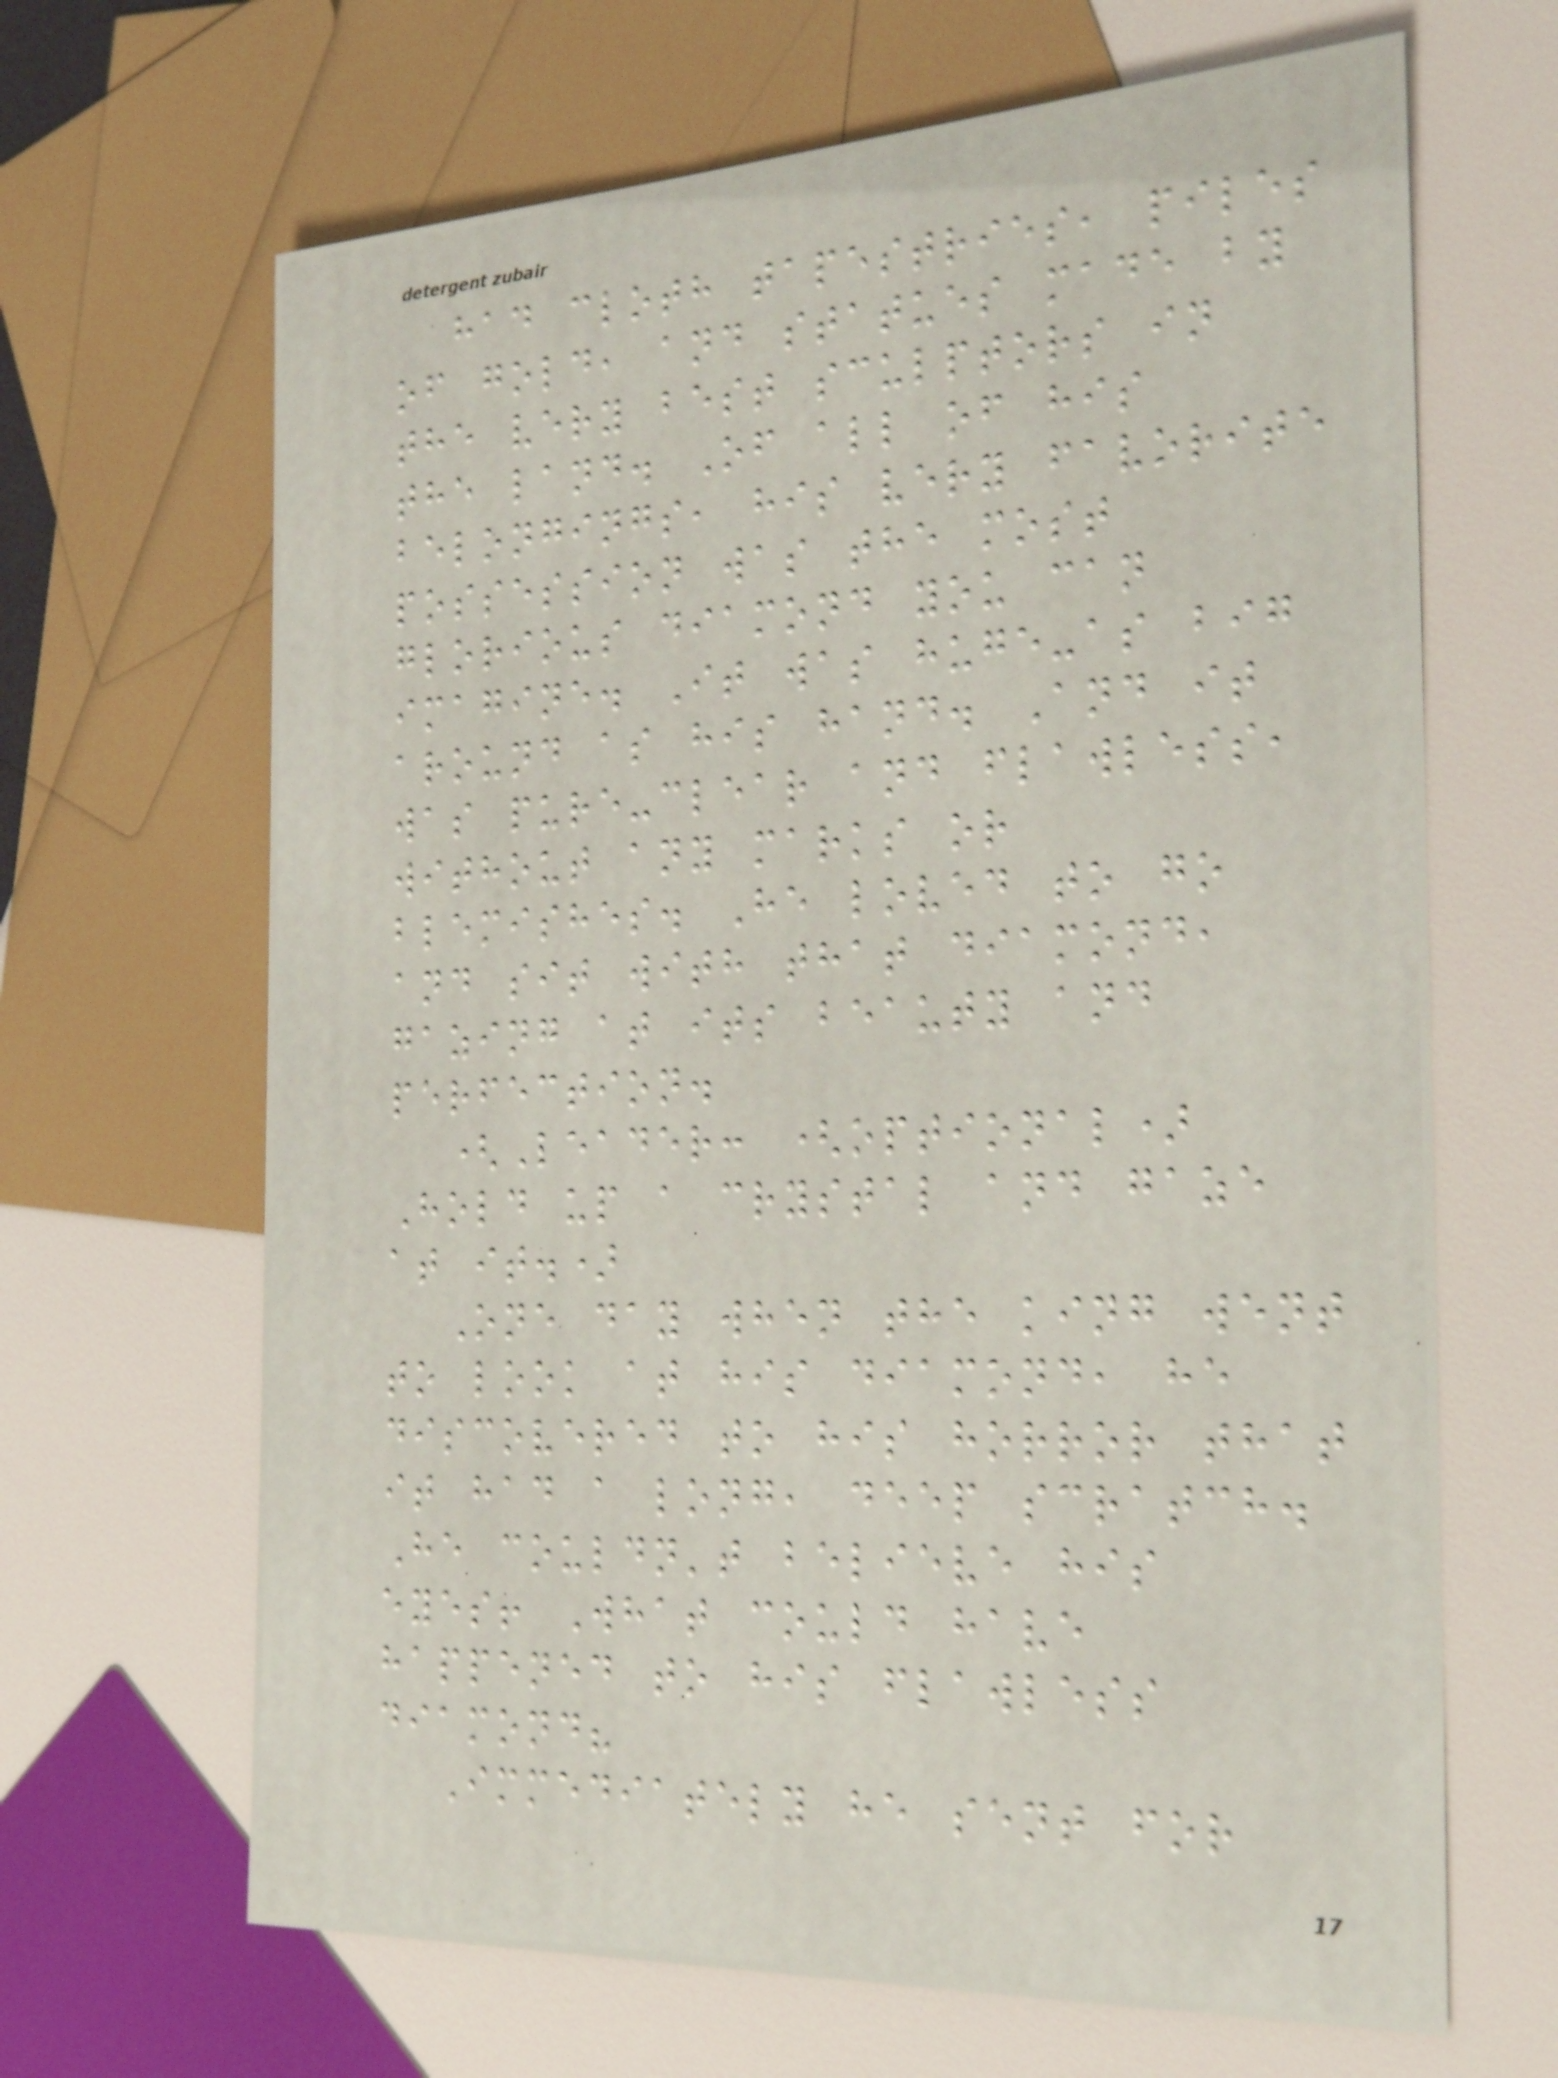had cloth tapestries, piles
of gold, and statues made by
the very best sculptors in
the land. Of all of his
belongings, his very favorite
possession was the most
glorious diamond you can
imagine. It was huge-as big
around as his hand. And it
was pure-clear and flawless,
without any marks or
blemishes. He loved to go
and sit with that diamond,
gazing at its beauty and
perfection.
(Leader: (optional)
Hold up a crystal and gaze
at it.)
One day when the king went
to look at his diamond, he
discovered to his horror that
it had a long, deep scratch.
He couldn't believe his
eyes! What could have
happened to his flawless
diamond?
Immediately he sent for
